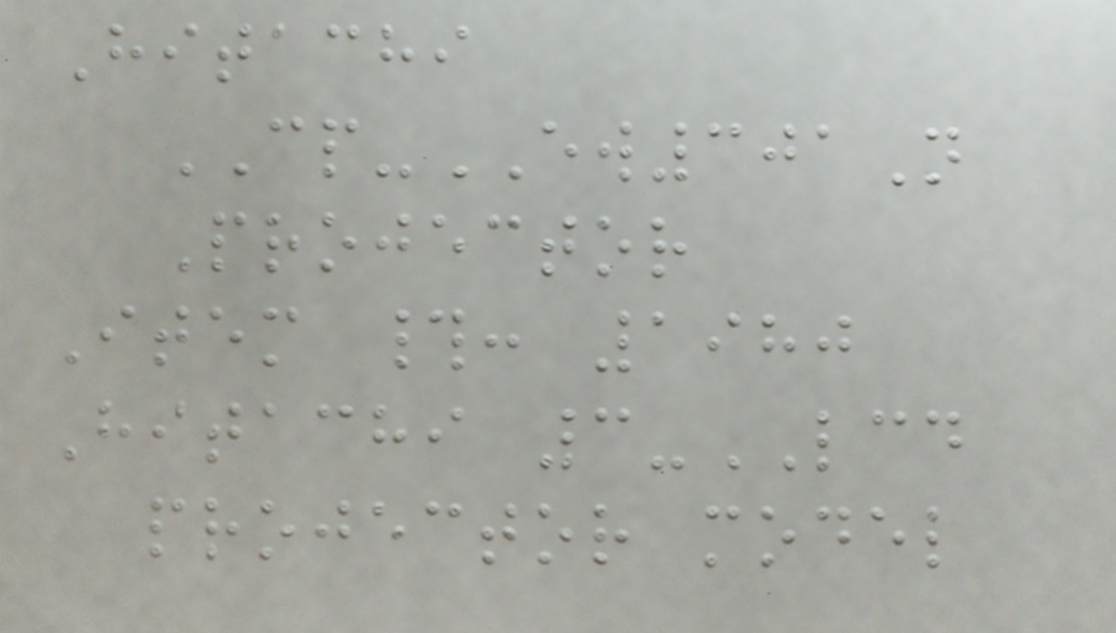Hitachi
CP-EW301N
Projector
Item #: 1980
Hitachi 3-LCD
projector model
